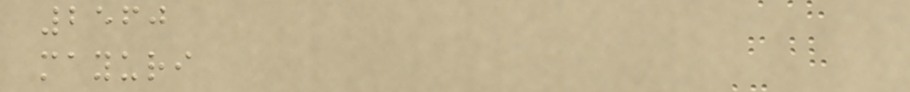2560
mayuri
